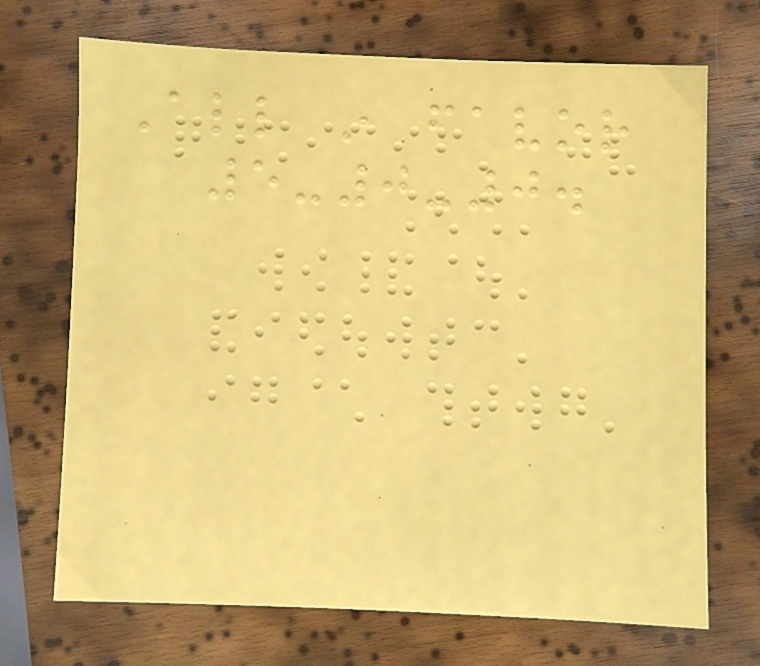All in favor
5-0-0.
